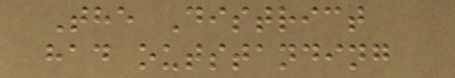The District
had outstanding
